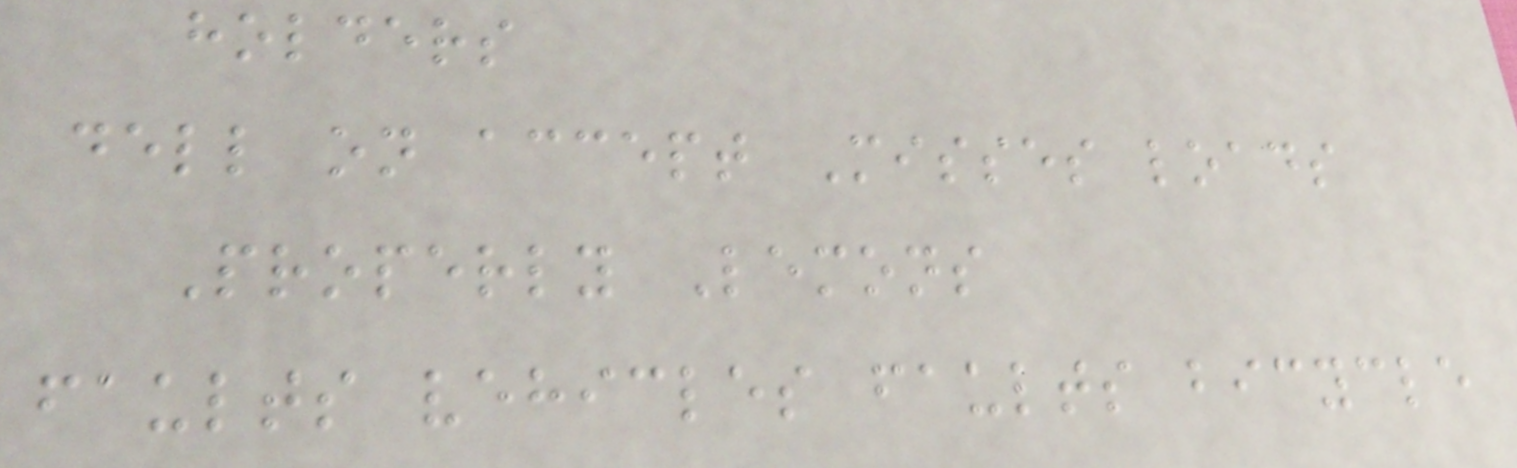holders
dell on accept Misses loads
Properly Lemons
faults vehicles faults bicycle
